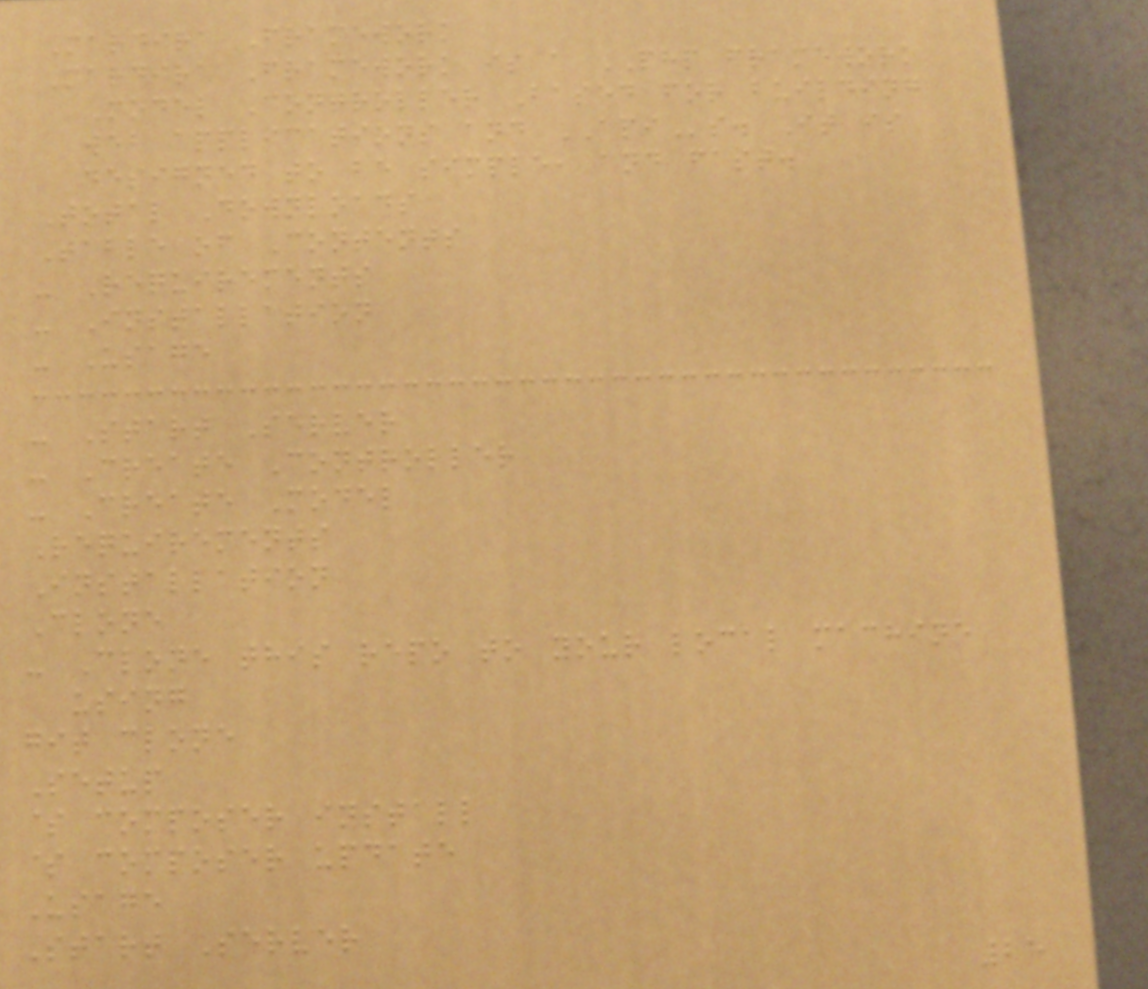Mardira Framework
Mardira Framework is a PHP framework
Model Controller Based for building
web applications and APIs. It is
designed to be simple, and fast.
Total Downloads
Table of Contents
- Requirements
- Installation
- Usage
- Start Server
- Create Controller
- Create Model
Requirements
Installation
Clone
- Clone this repo to your local machine
using
git clone
Setup
$ composer install
$ composer update
Usage
Start Server
25
